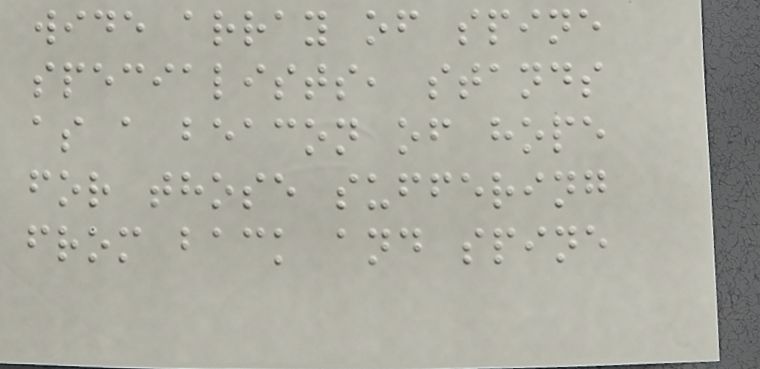wide array of spine
specialists, stands
as a beacon of hope
for those suffering
from back and spine
